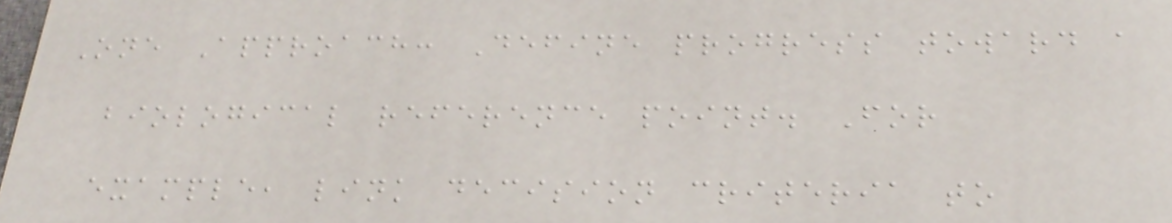One Approach: Define progress toward a
biological reference point. For
example, link decision criteria to
